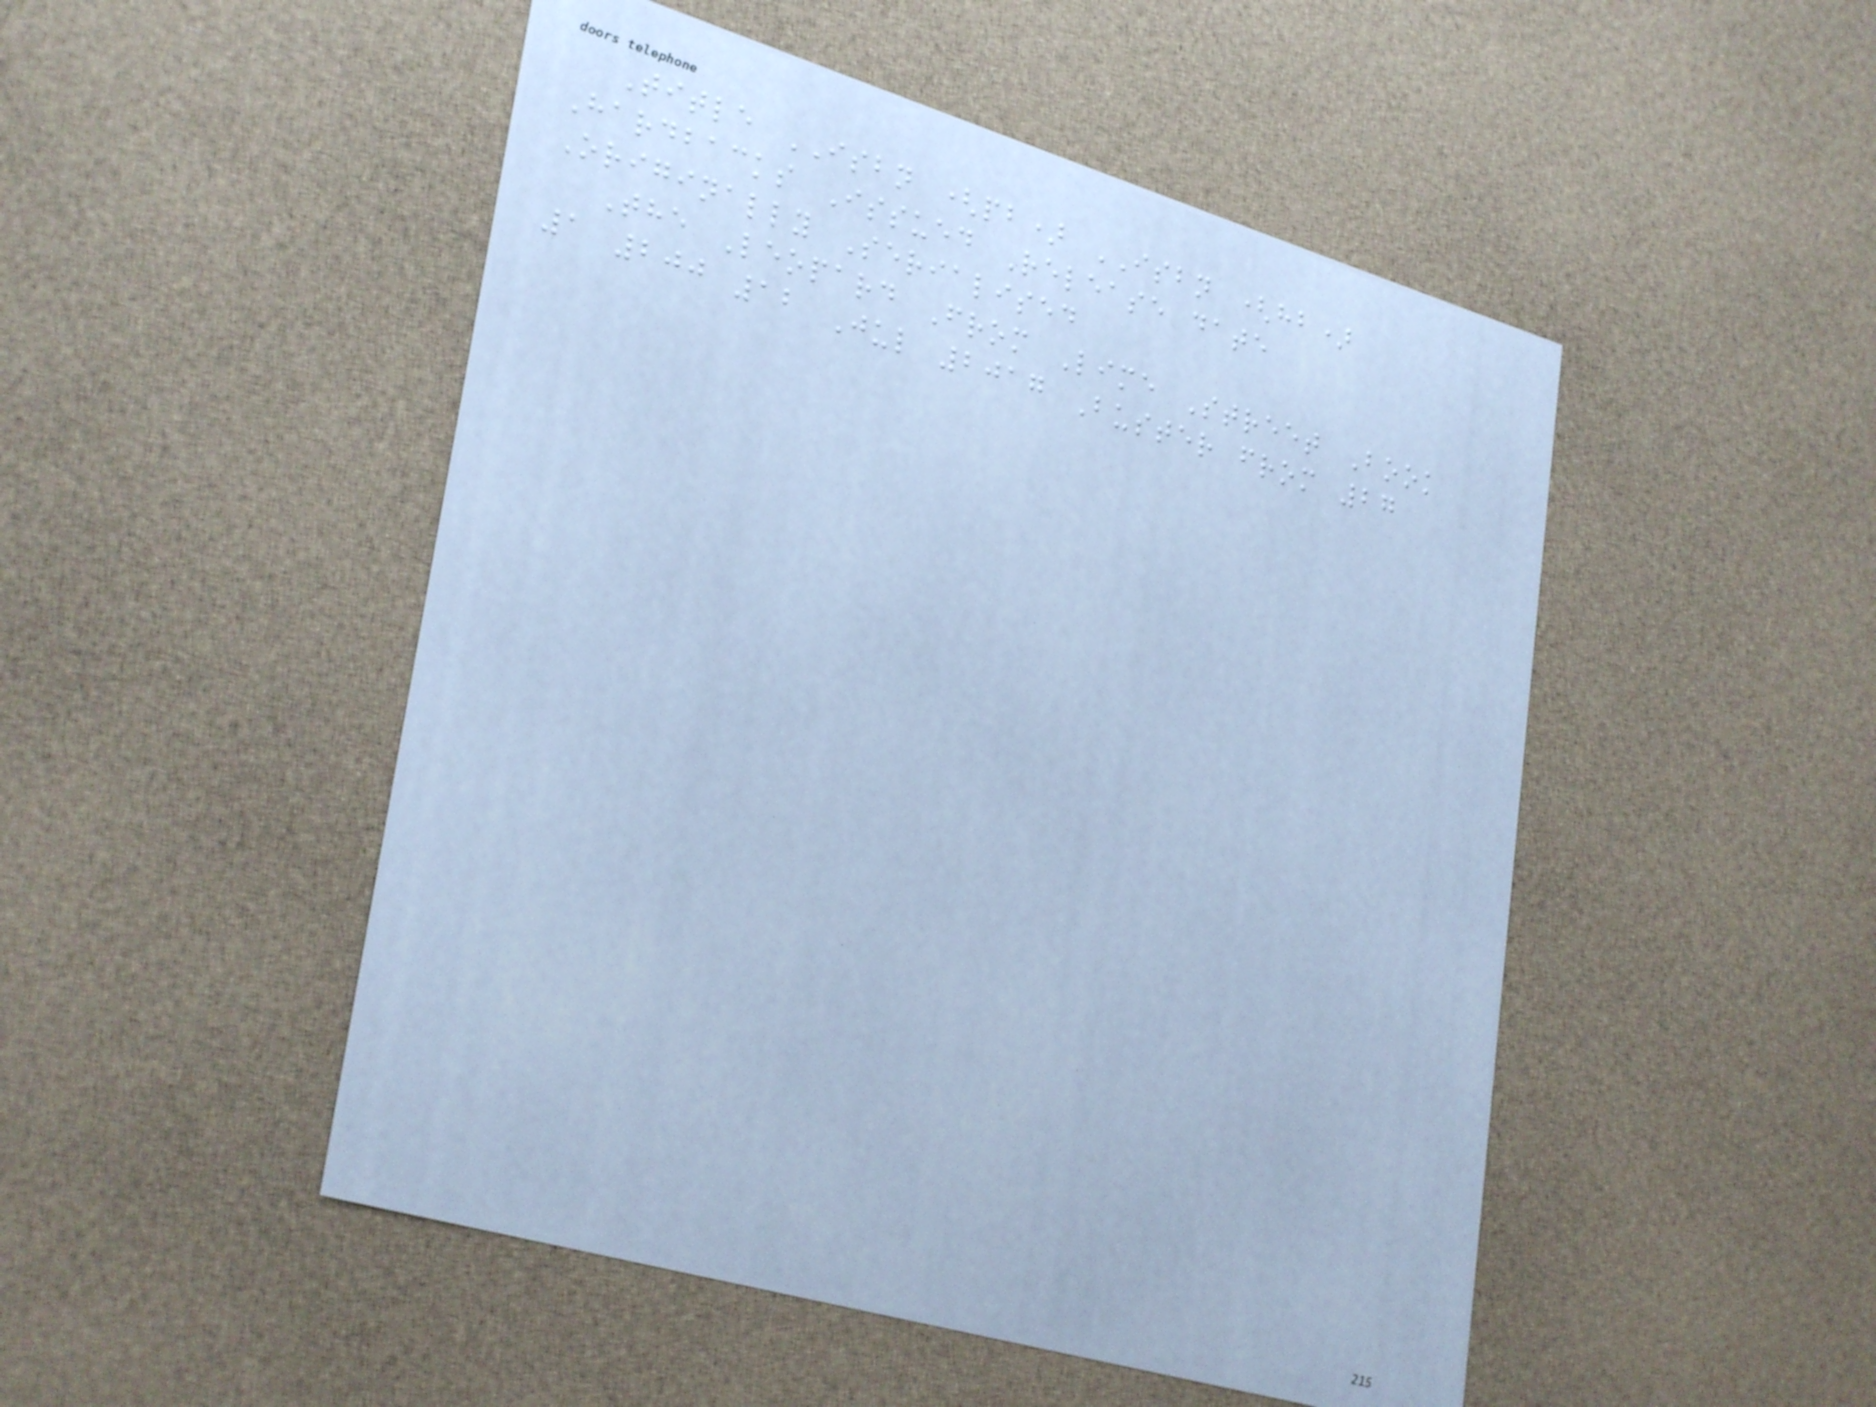Title ISBN (pb) ISBN (hb)
Hardbacks Issued Release date
Originally Serialised
The Leopard From Lime Street Book
1 200 12 Jul 2017 Buster from 27
